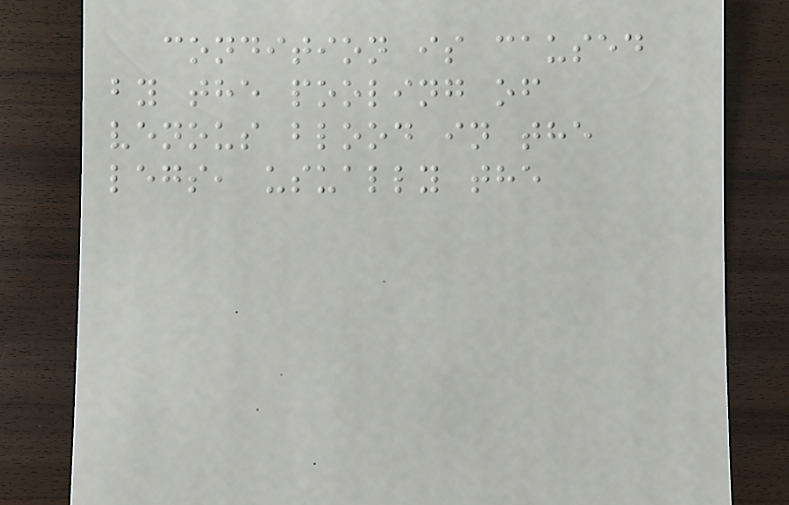condition is caused
by the pooling of
venous blood in the
legs, usually the
